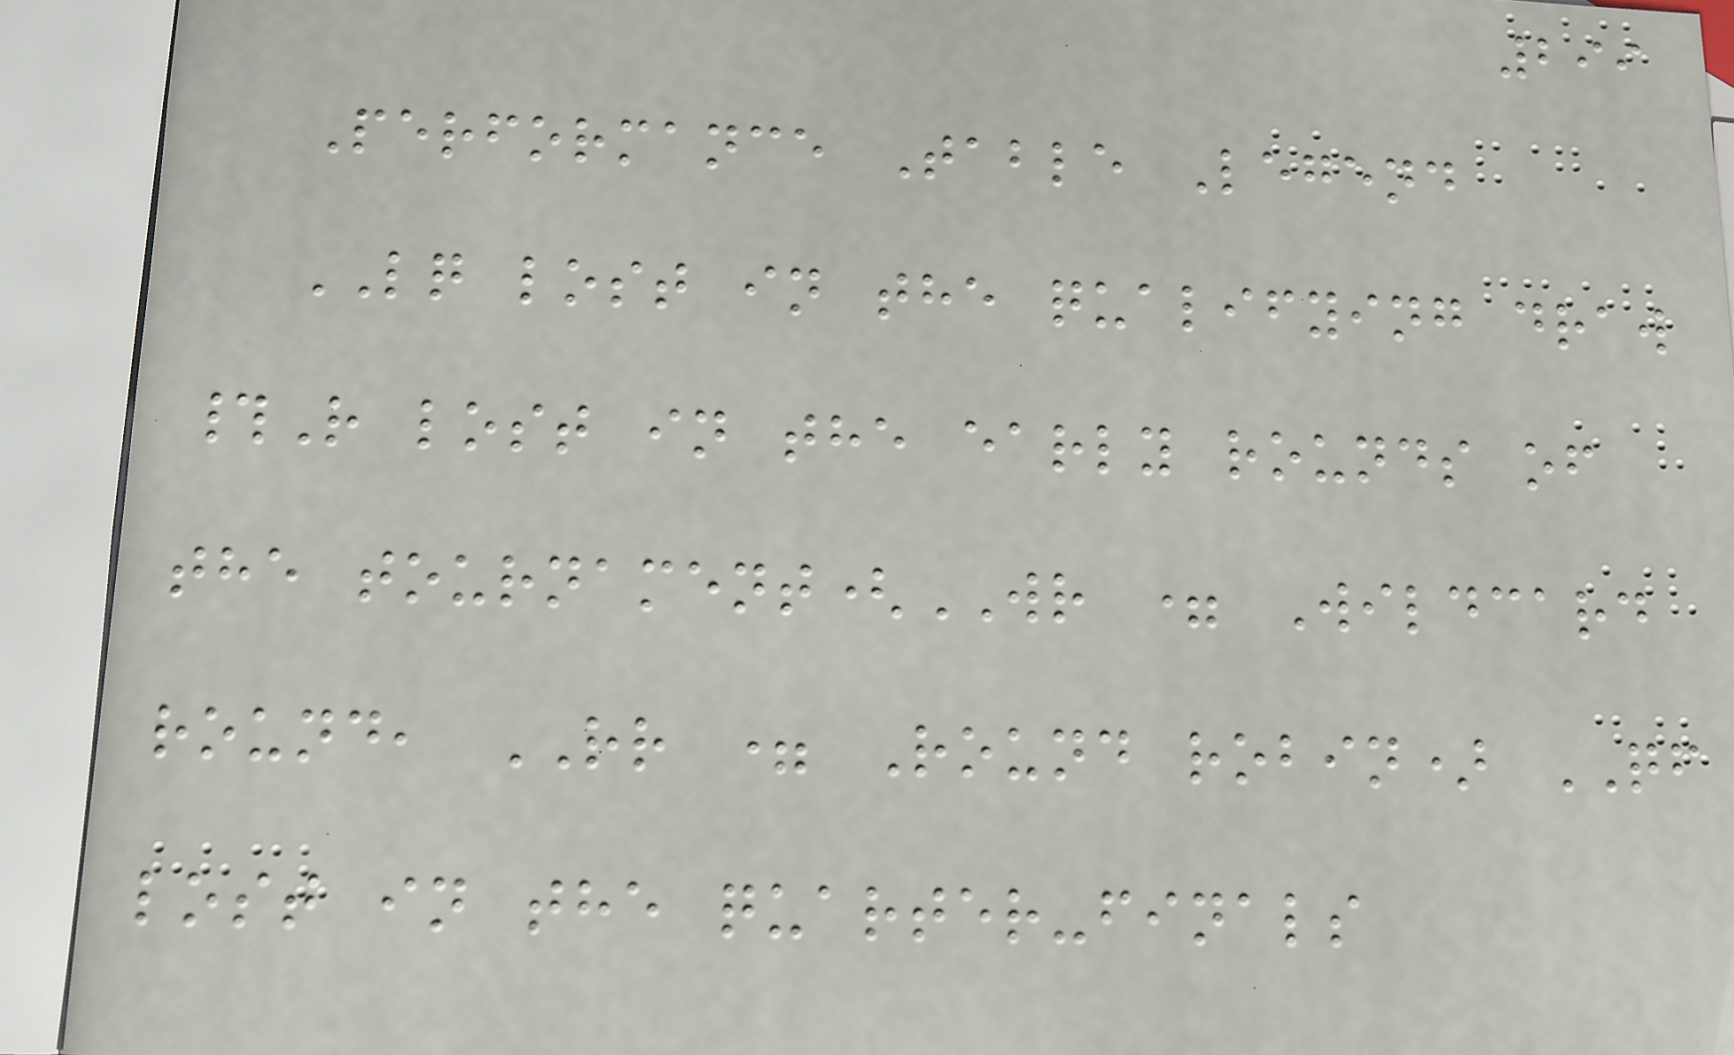299
Performance Table Legend
LQ lost in the qualifying draw
#R lost in the early rounds of
the tournament(WR = Wildcard
round, RR = Round robin) QF
lost in the quarter-finals
